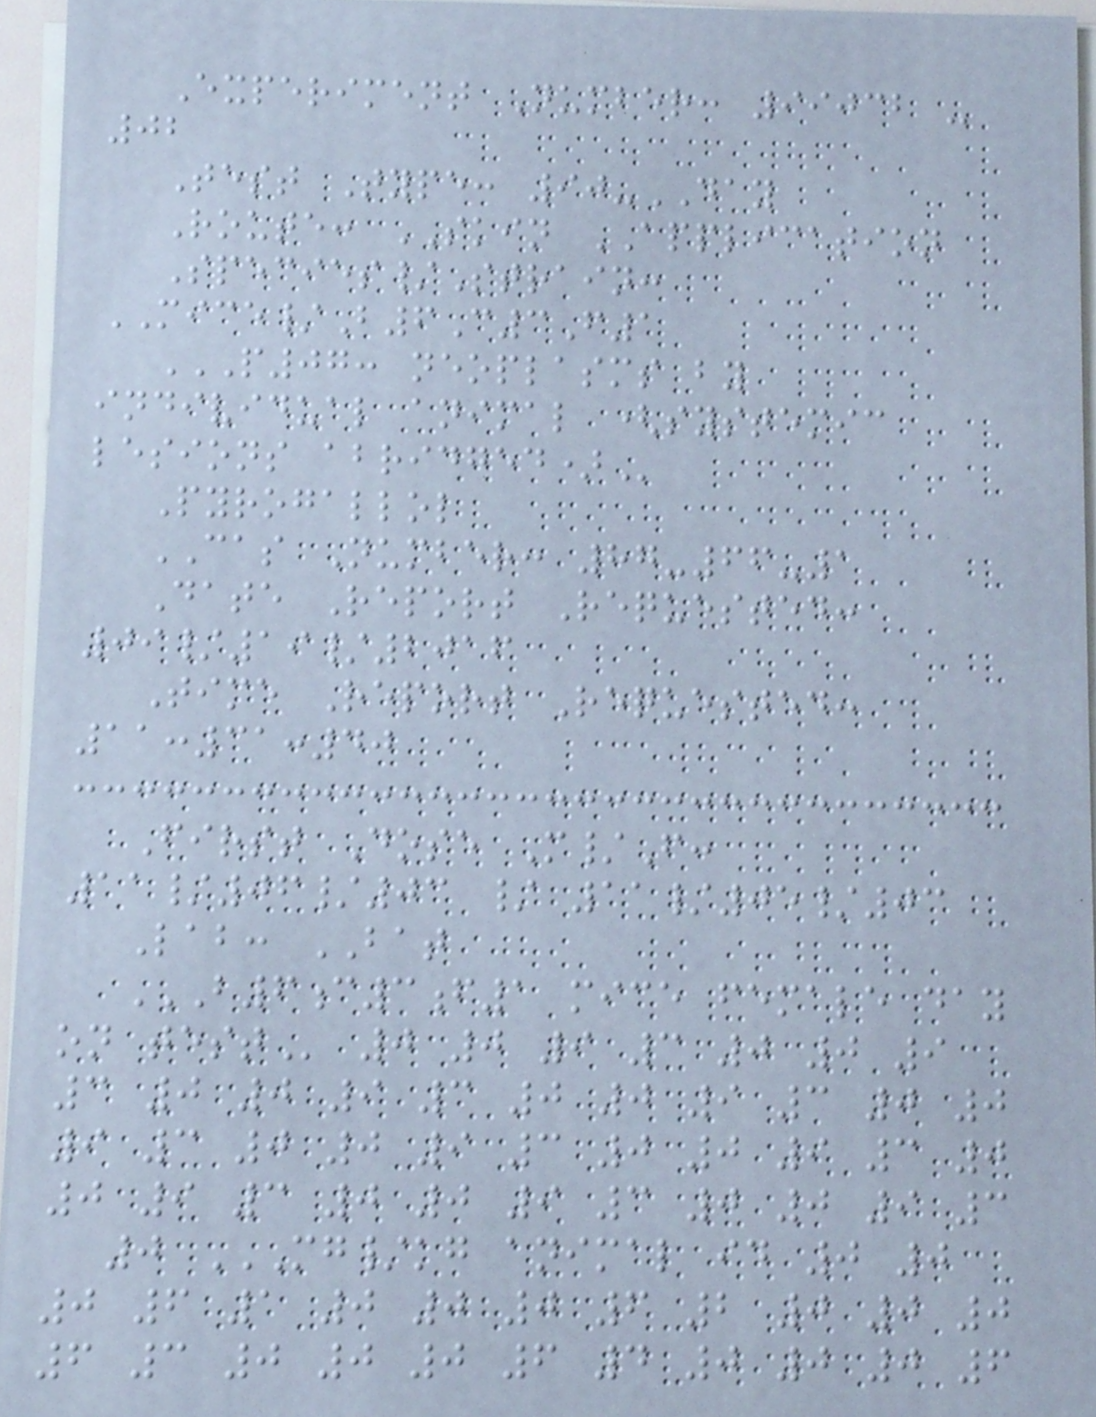Experiment Number: 99032 -
02
Test Type: 90-DAY
Route: SKIN APPLICATION
Species/Strain:
MICE/B6C3F1
P07: NEOPLASMS BY
INDIVIDUAL ANIMAL (SYSTEMIC
LESIONS ABRIDGED)
Pyrogallol
CAS Number: 87-66-1
Date Report Requested:
09/19/2016
Time Report Requested:
11:31:40
First Dose M/F:
11/06/03 / 11/05/03
Lab: BAT
B6C3F1 MICE FEMALE DAY
ON TEST 0 0 9 3 0 0 9
3 0 0 9 3 0 0 9 3 0 0
9 3 0 0 9 3 0 0 9 3 0
0 9 3 0 0 9 3 0 0 9 3
0 MG/KG ANIMAL ID 0 0
0 6 1 0 0 0 6 2 0 0 0
6 3 0 0 0 6 4 0 0 0 6
